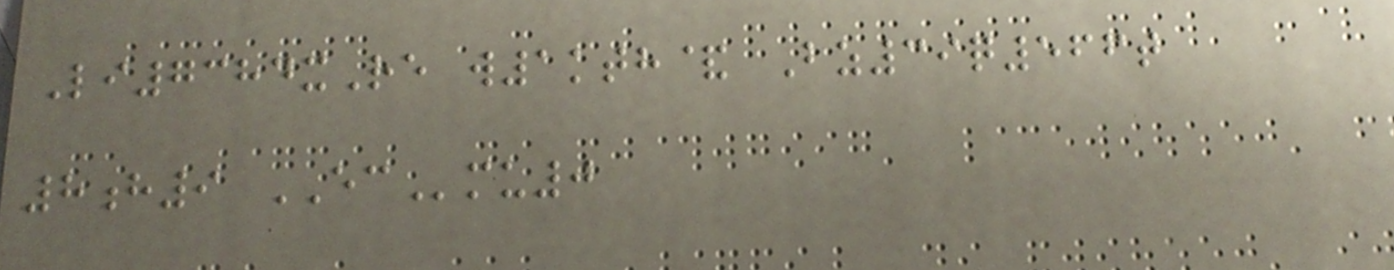Li7384xRe w1kth& Bz39q566t
8h9 ECmu0
